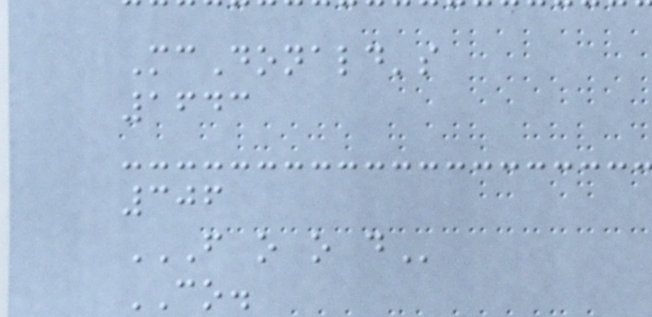McDonald's
1643
306
F O O D
CO.
